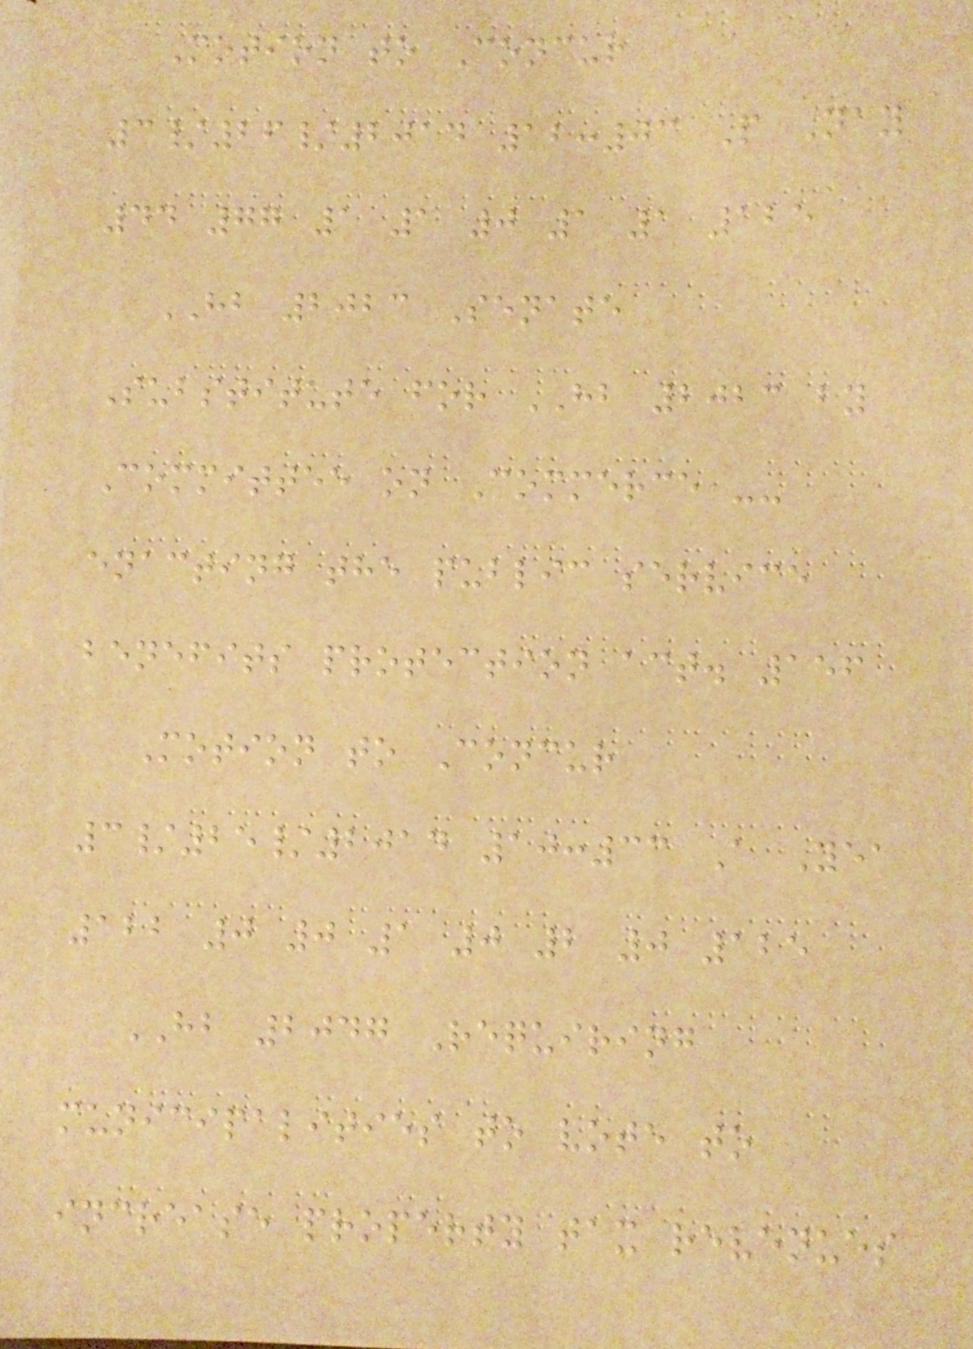Motion to Concur
3/26/2014 12:03 P Nay
44 77 1 1 0 1 1 125
HB 2023 Senate
Substitute for HB 2023 by
Committee on Commerce --
enacting the public service
benefits protection act. 156
Motion to Concur
3/25/2014 10:33 A Yea
122 0 0 1 0 2 0 125
HB 2047 Requiring
municipalities to vote to
increase property tax revenues
